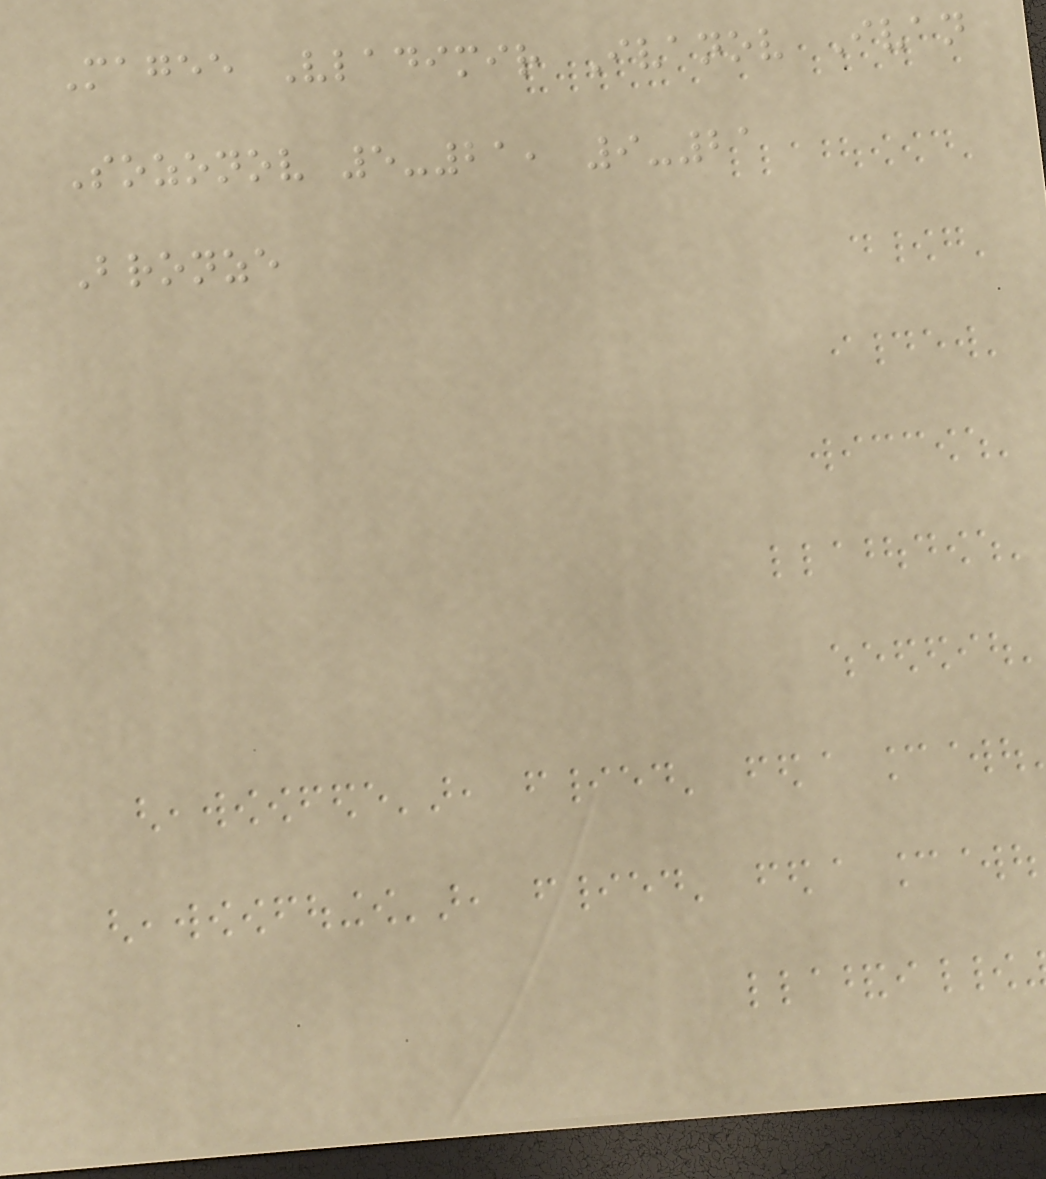Magee Vladimir Ivanov Ivan
Sozonov 5-21, 9-21
Bronze
